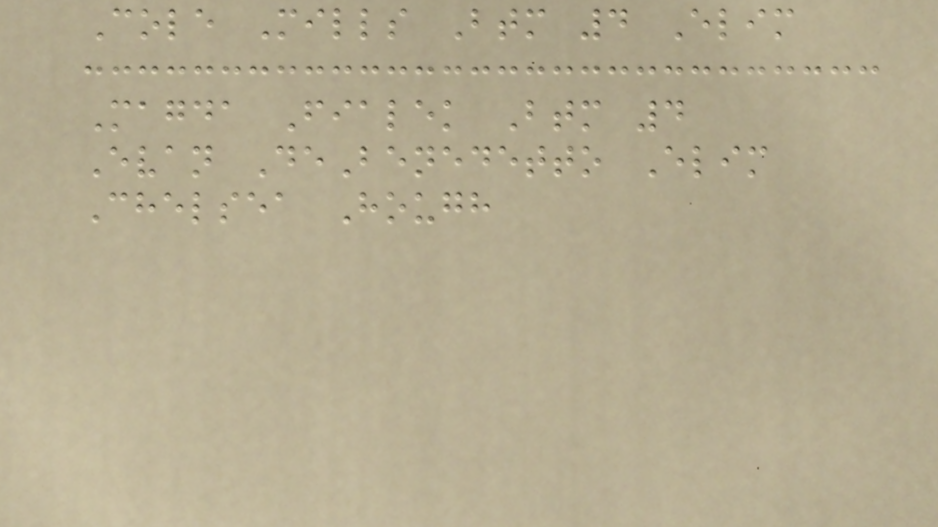Cole Mills Btm 4 Elim
Magda Fialek Btm 4
Evan DeBenedetto Elim
Chelsea Hough
